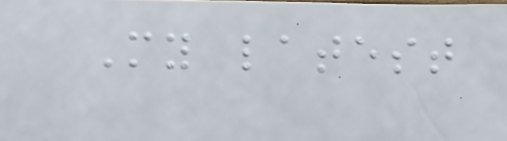My latest
